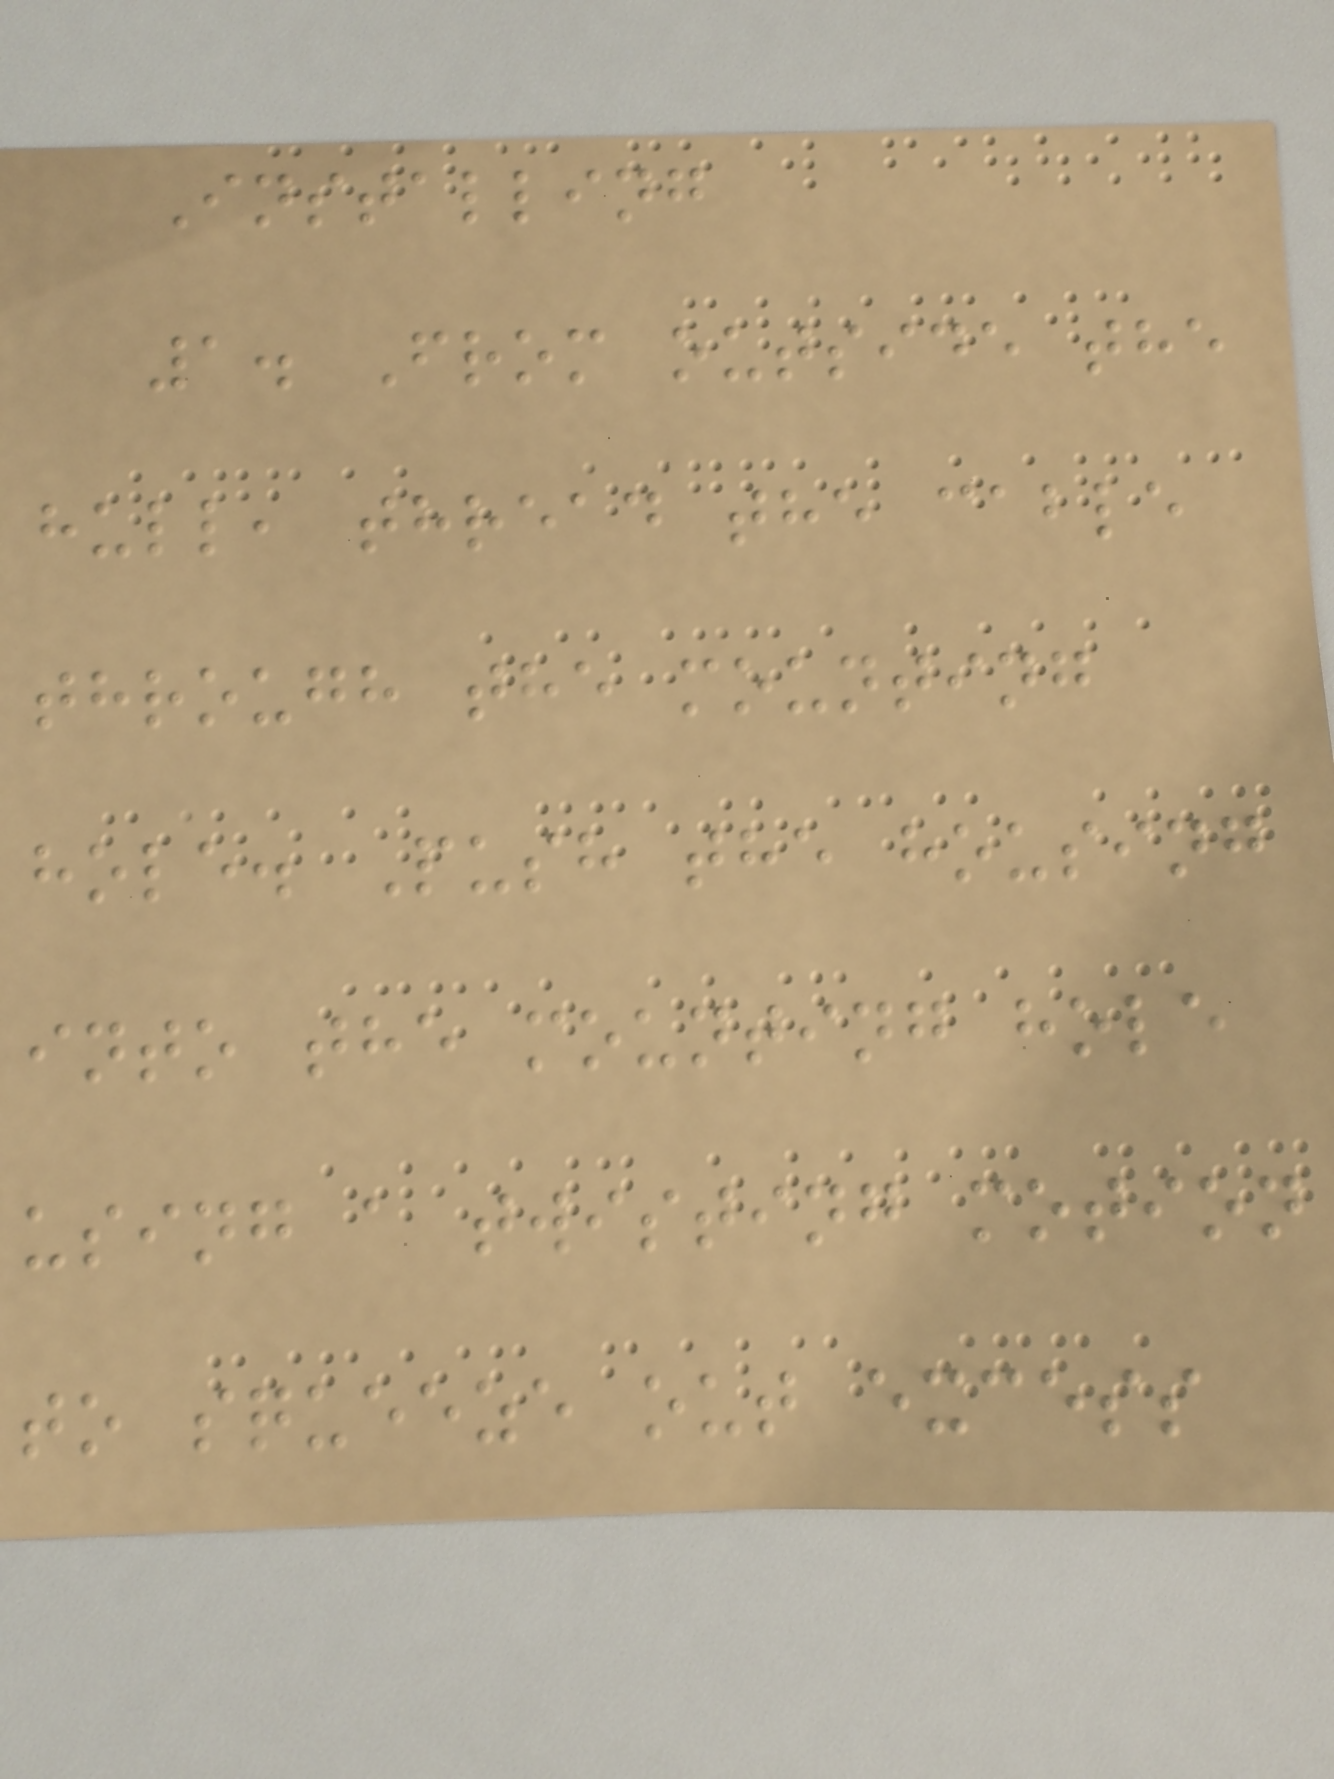Installing
1. From outside the
hull, thread the cable
through the mounting
hole. Push the housing
into the mounting hole
using a twisting motion
to squeeze out excess
